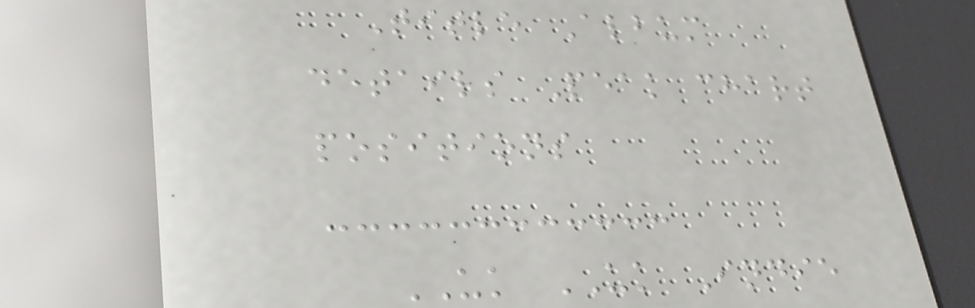Title Album
details Peak chart
positions
UK UK Indie
